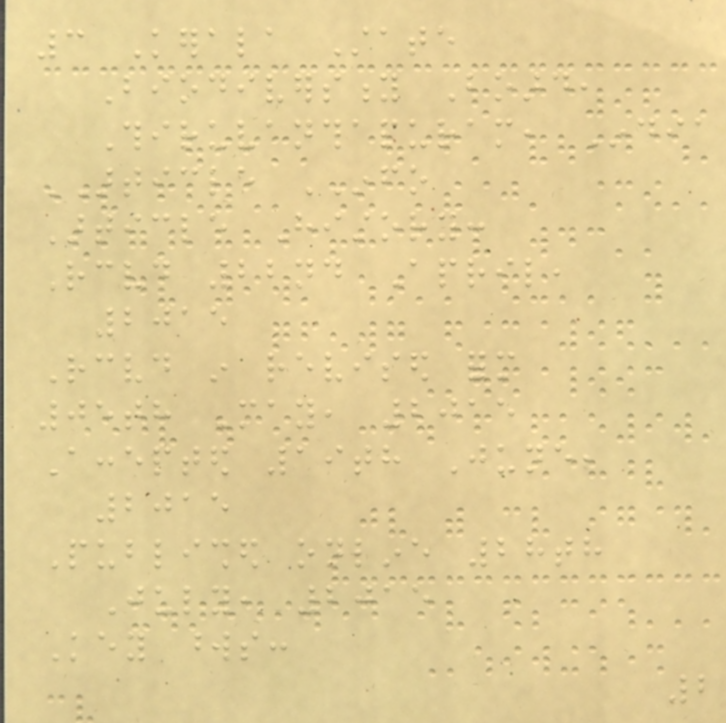3 Kerala State
Biodiversity Board,
Thiruvanthapuram, India
ARTICLE INFO
Article History:
Received 22nd April,
2015
Received in revised form
05th May, 2015
Accepted 19th June,
2015
Published online 28th
July, 2015
Key words:
2
